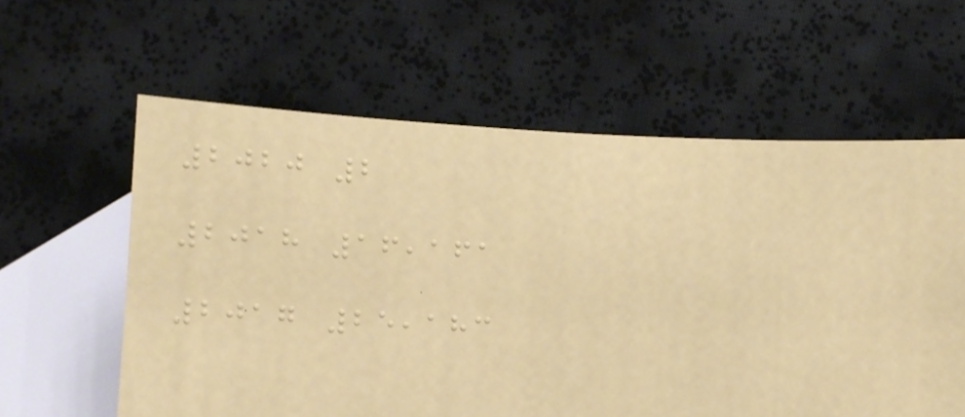2020 2
2018 16,161
2017 25,183
